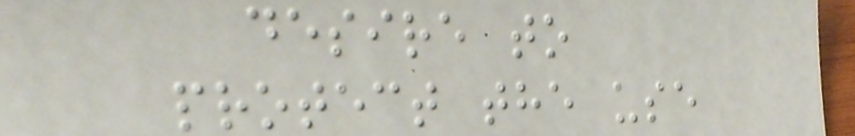desire to
protect the use
